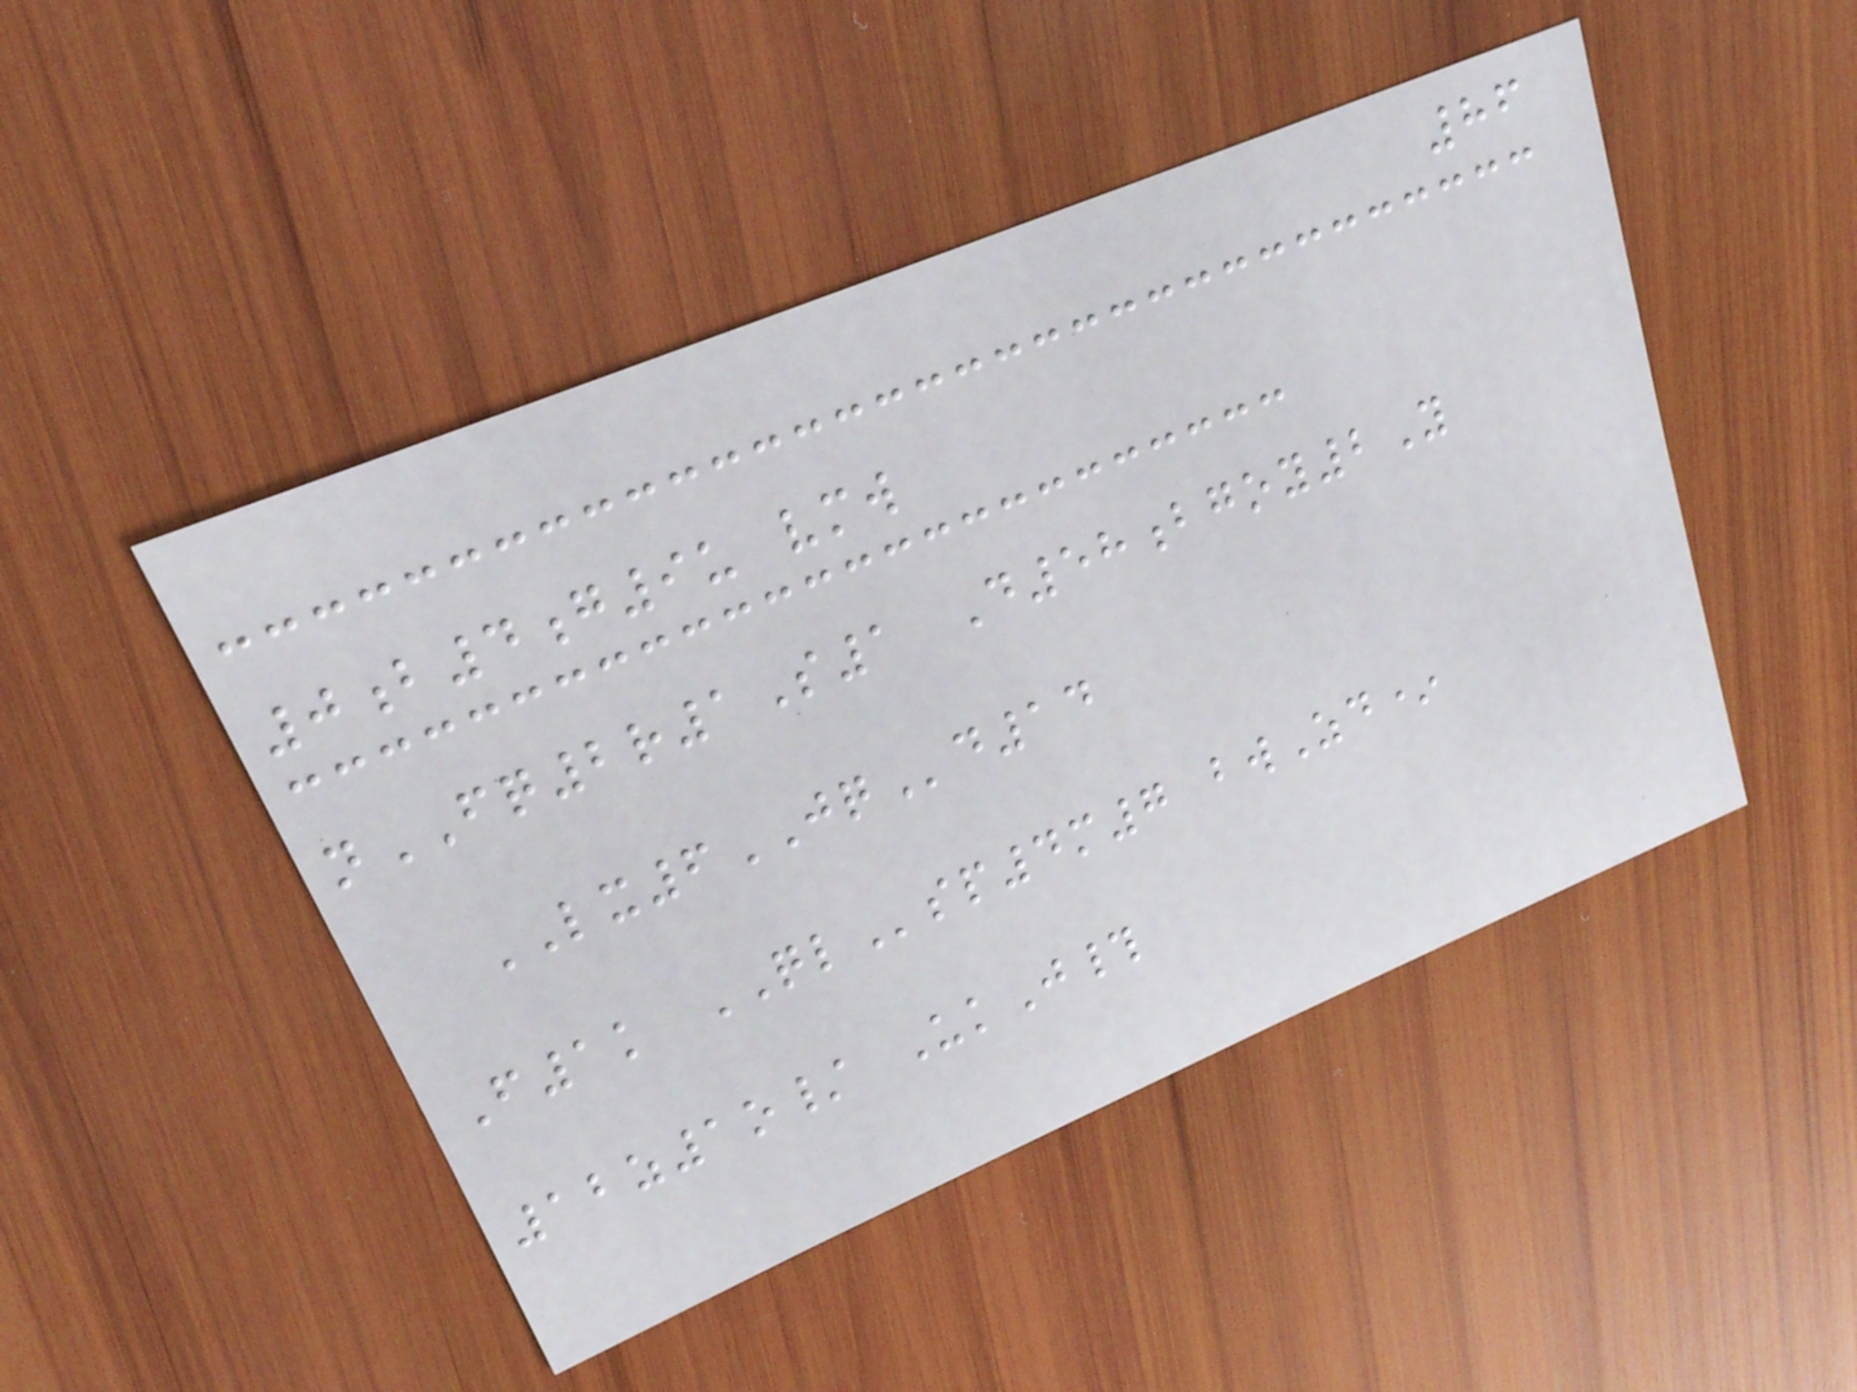86
0b4g9u vmw
nFQ2r1S1 D58bgoy2Y
LX6JQd14
F1k QLsp4m7 bwZd*
12z1o/ UkJ#
